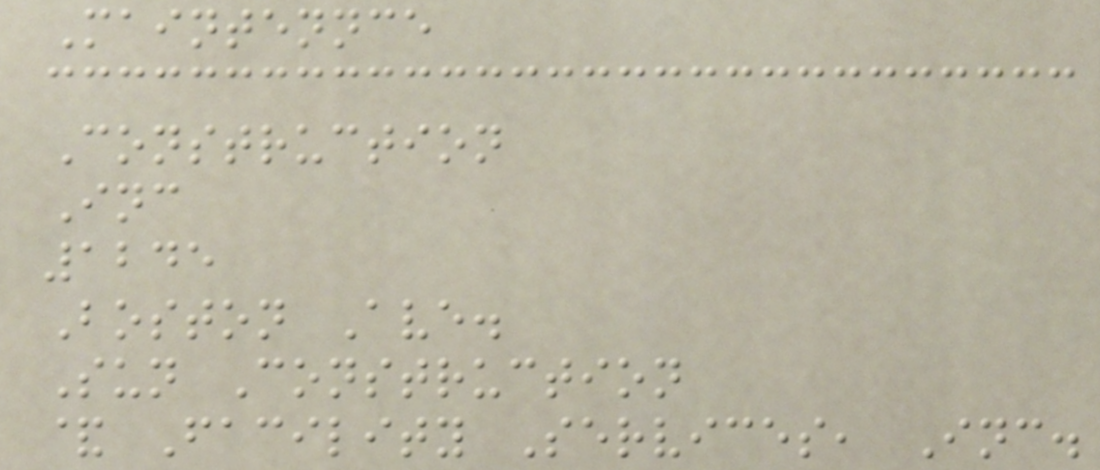Maintennce
Construction
Inc
1245
Boston Ave.
Sun Construction
& Facility Services, Inc.
